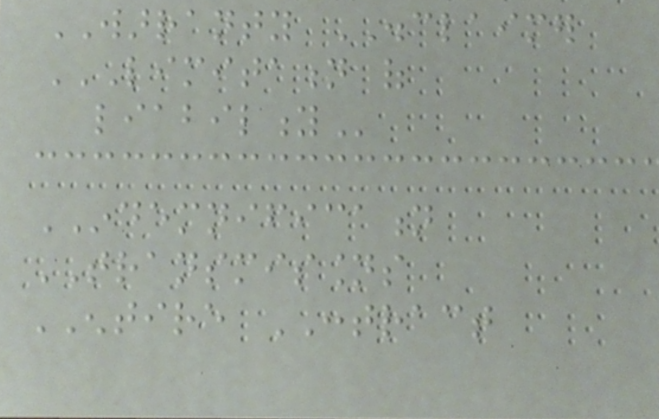WARRANTY DISCLAIMER
LIMITATION OF
LIABILITY
INDEMNIFICATION
TRANSMISSIONS
ENTIRE CONTRACT
